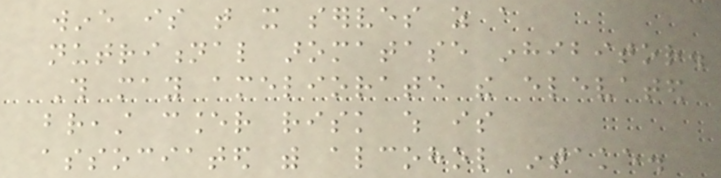wine is that it serves as a
nutritional aromatase inhibitor.
This may ameliorate the elevated
breast cancer risk which is
associated with alcohol intake.
